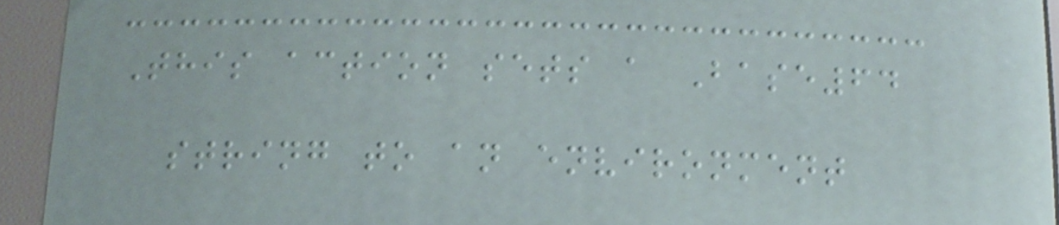This action sets a Base64
string to an environment
